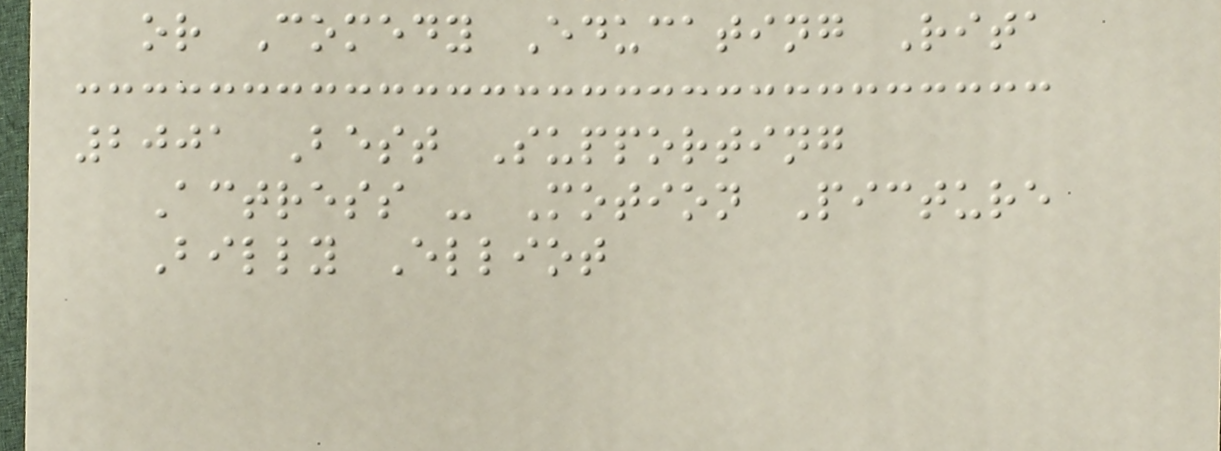or Comedy Educating Rita
2001 Best Supporting
Actress - Motion Picture
Billy Elliot
